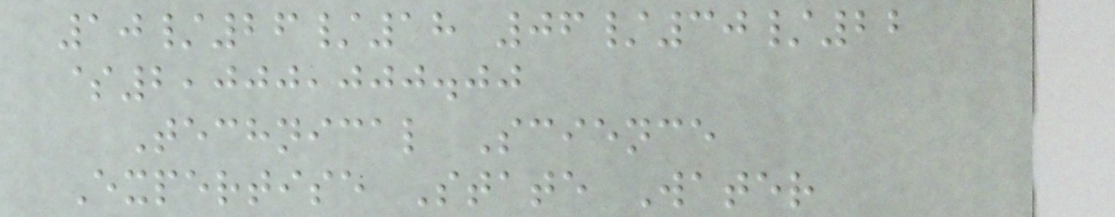10/26/18 06/30/22
$2,000,000.00
Technical Science
Expertise State Water
